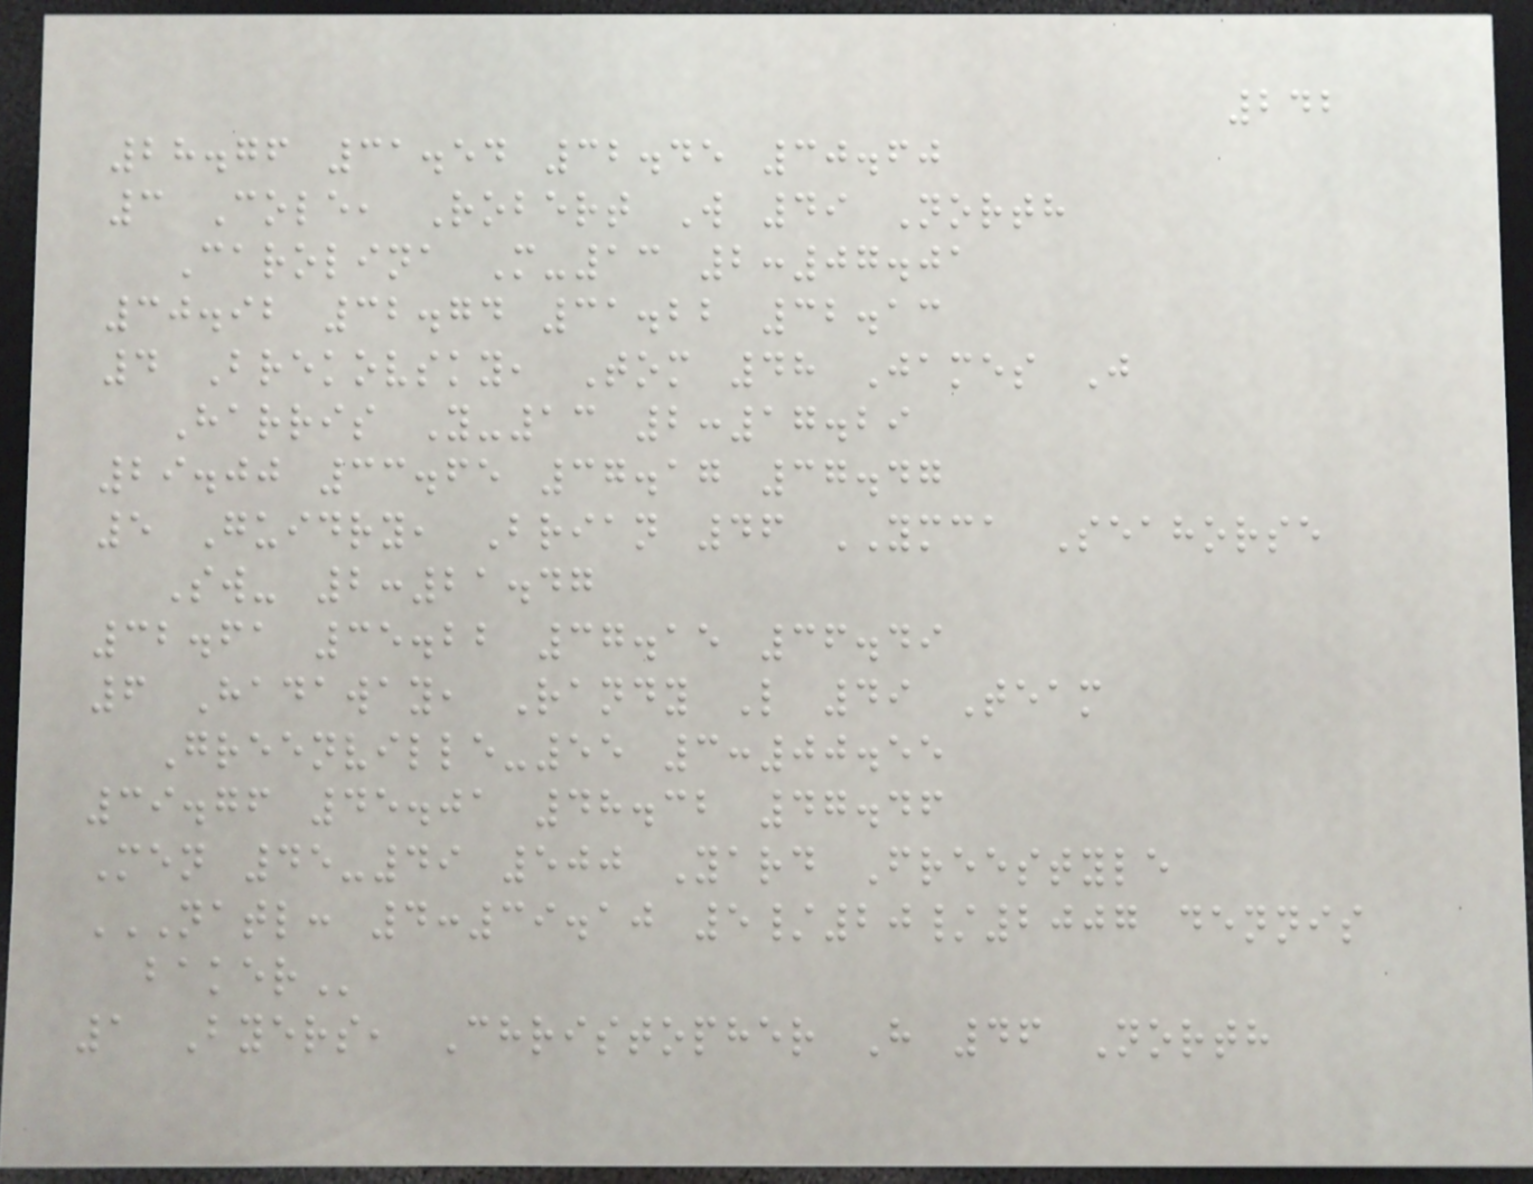242
28.76 31.54 32.45 30.60
3 Cole, Robert W 49 North
Carolina M-13 2:07.01
30.92 32.74 31.22 32.13
4 Brekovsky, Tom 48 James J
Harris Y-13 2:17.29
29.00 33.65 37.17 37.47
5 Guidry, Brian 46 YMCA Seahorse
Sw- 2:21.47
32.61 35.22 37.15 36.49
6 Hadaway, Randy L 49 Team
Greenville-55 3:00.55
39.76 45.01 48.32 47.46
Men 45-49 500 Yard Freestyle
NATL: 4:39.10 5/20/2007 DENNIS
BAKER
1 Byers, Christopher H 46 North
